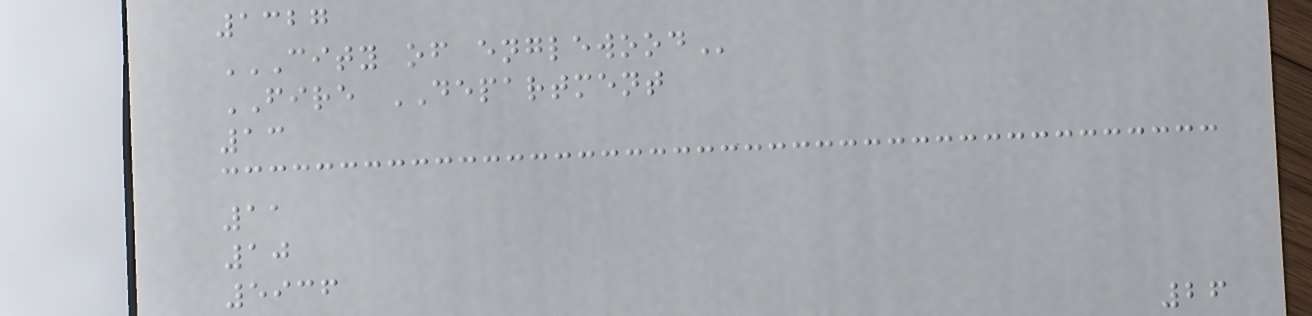1327
CITY OF ENGLEWOOD
FIRE DEPARTMENT
13
11
10
5936
26
